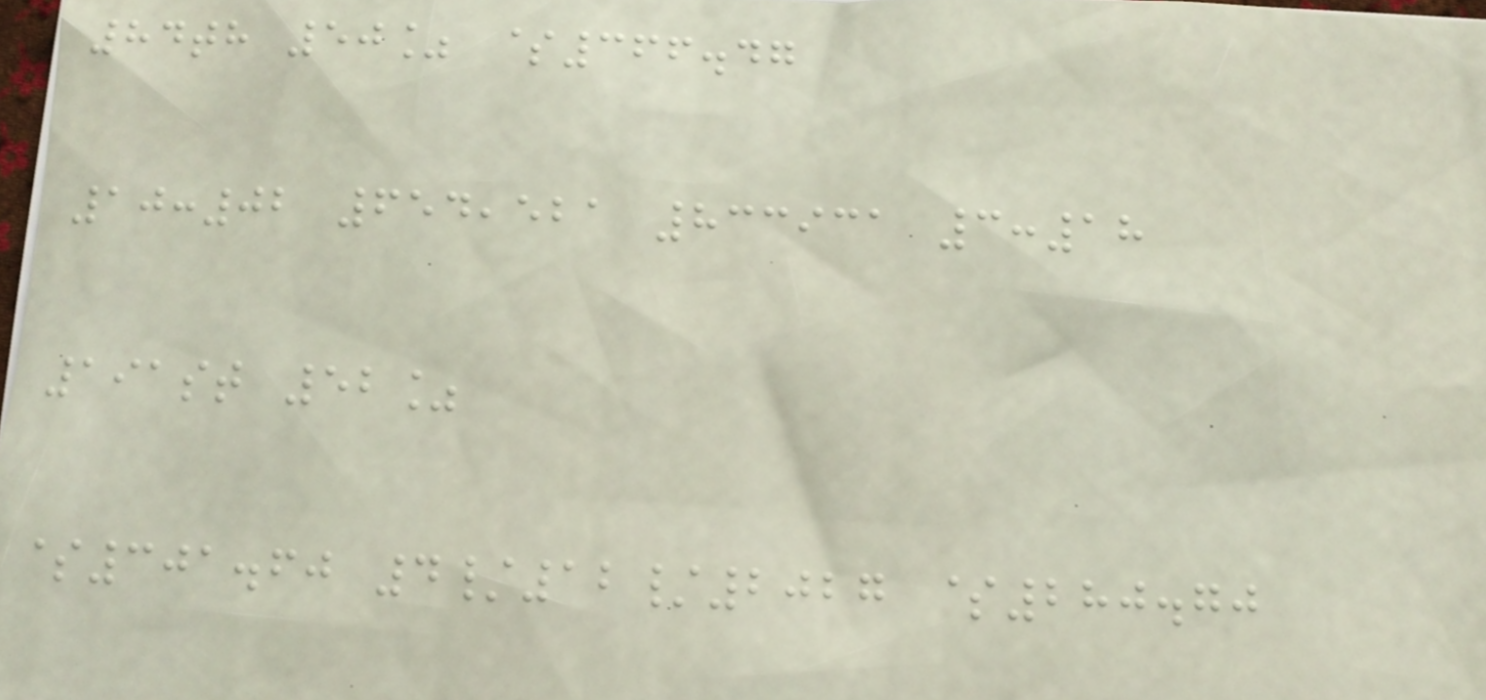84th 50% $366.47
10:02 654,521 833931 3:18
191st 52%
$301.60 4/12/2027 $280.70
